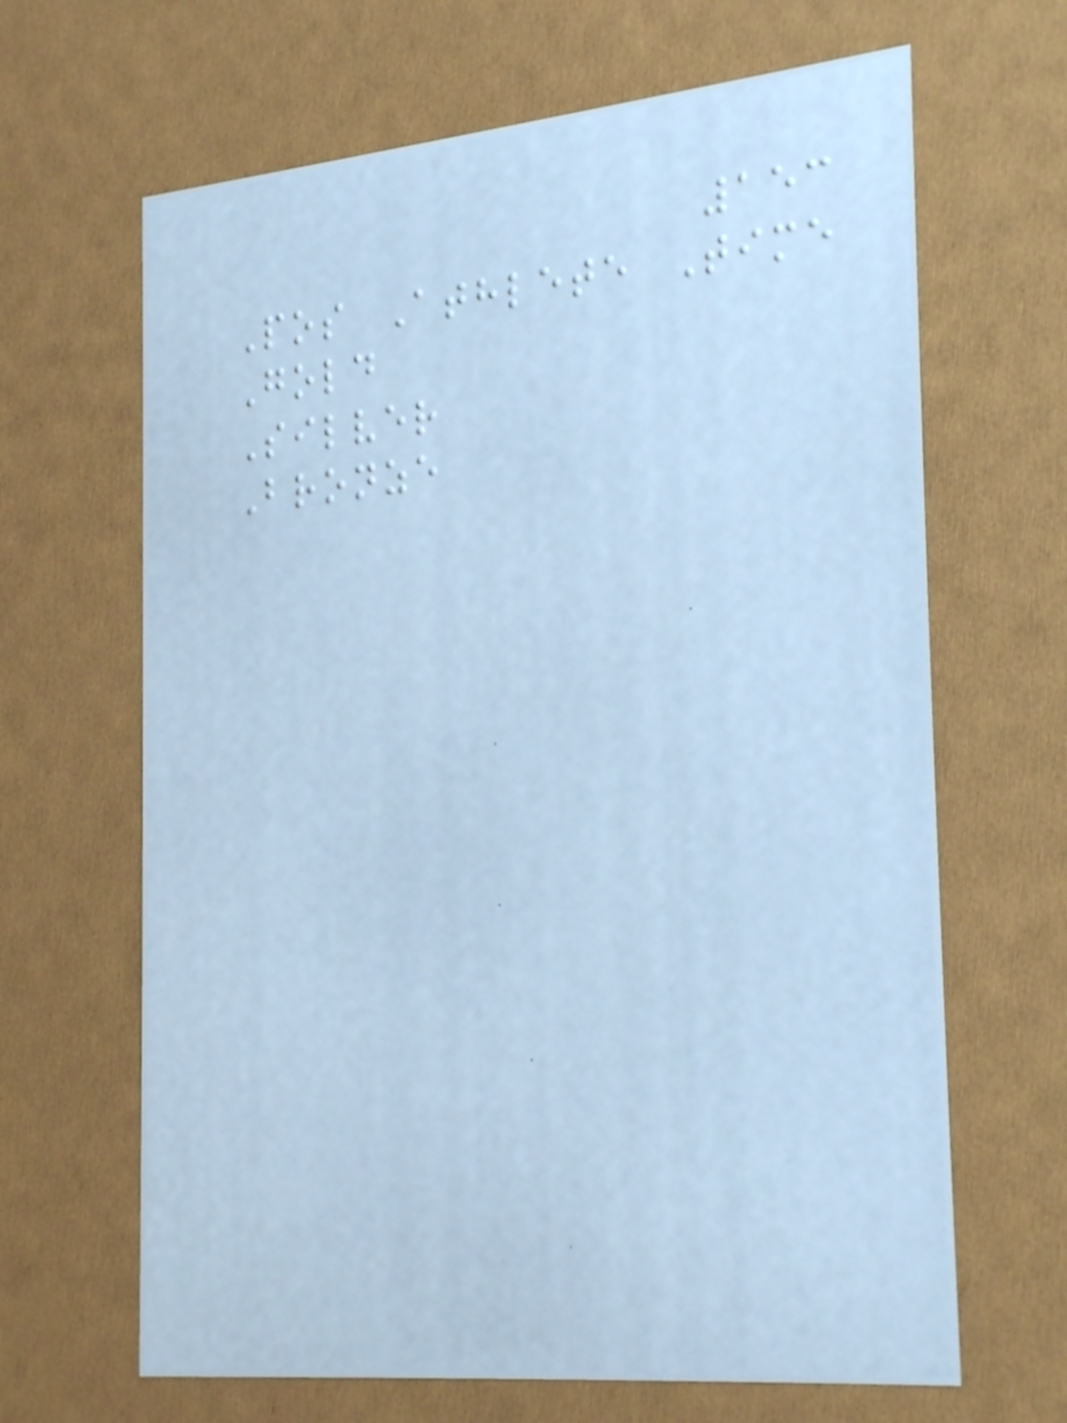153
Pos Athlete Time
Gold
Silver
Bronze
